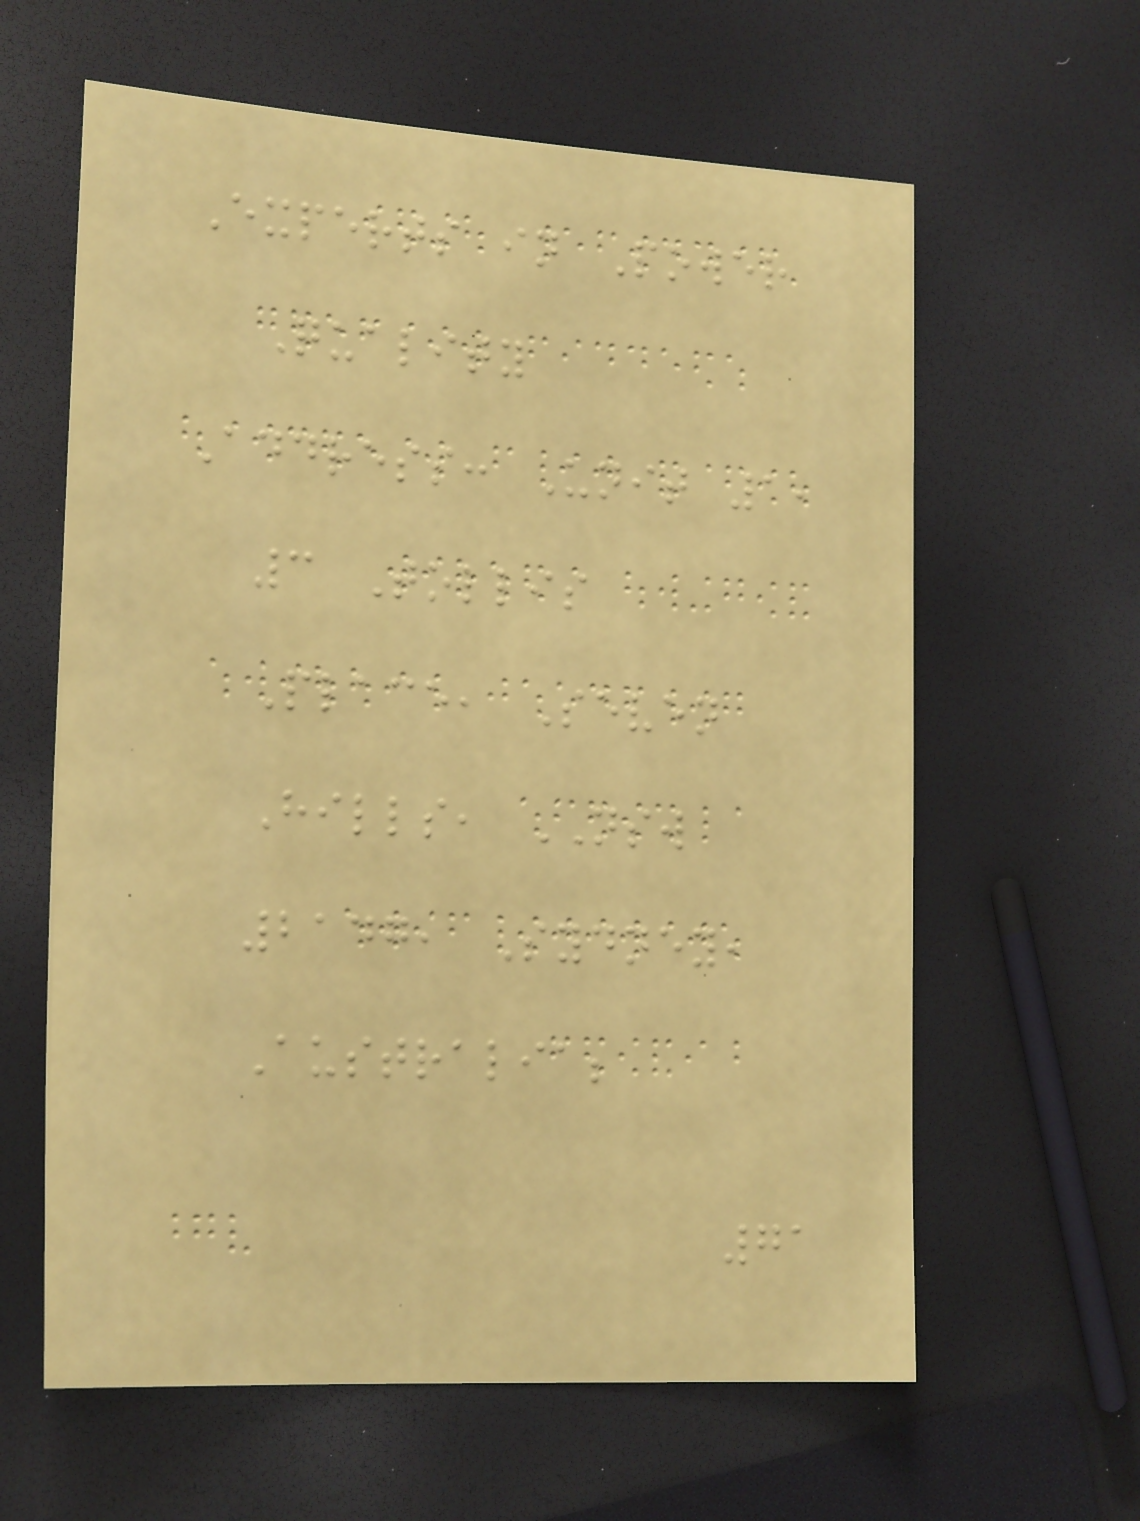Experts in Power
Quality
Address: Unit 1,
3 Tollis
Place, Seven
Hills, NSW
2147, Sydney,
Australia;
71
